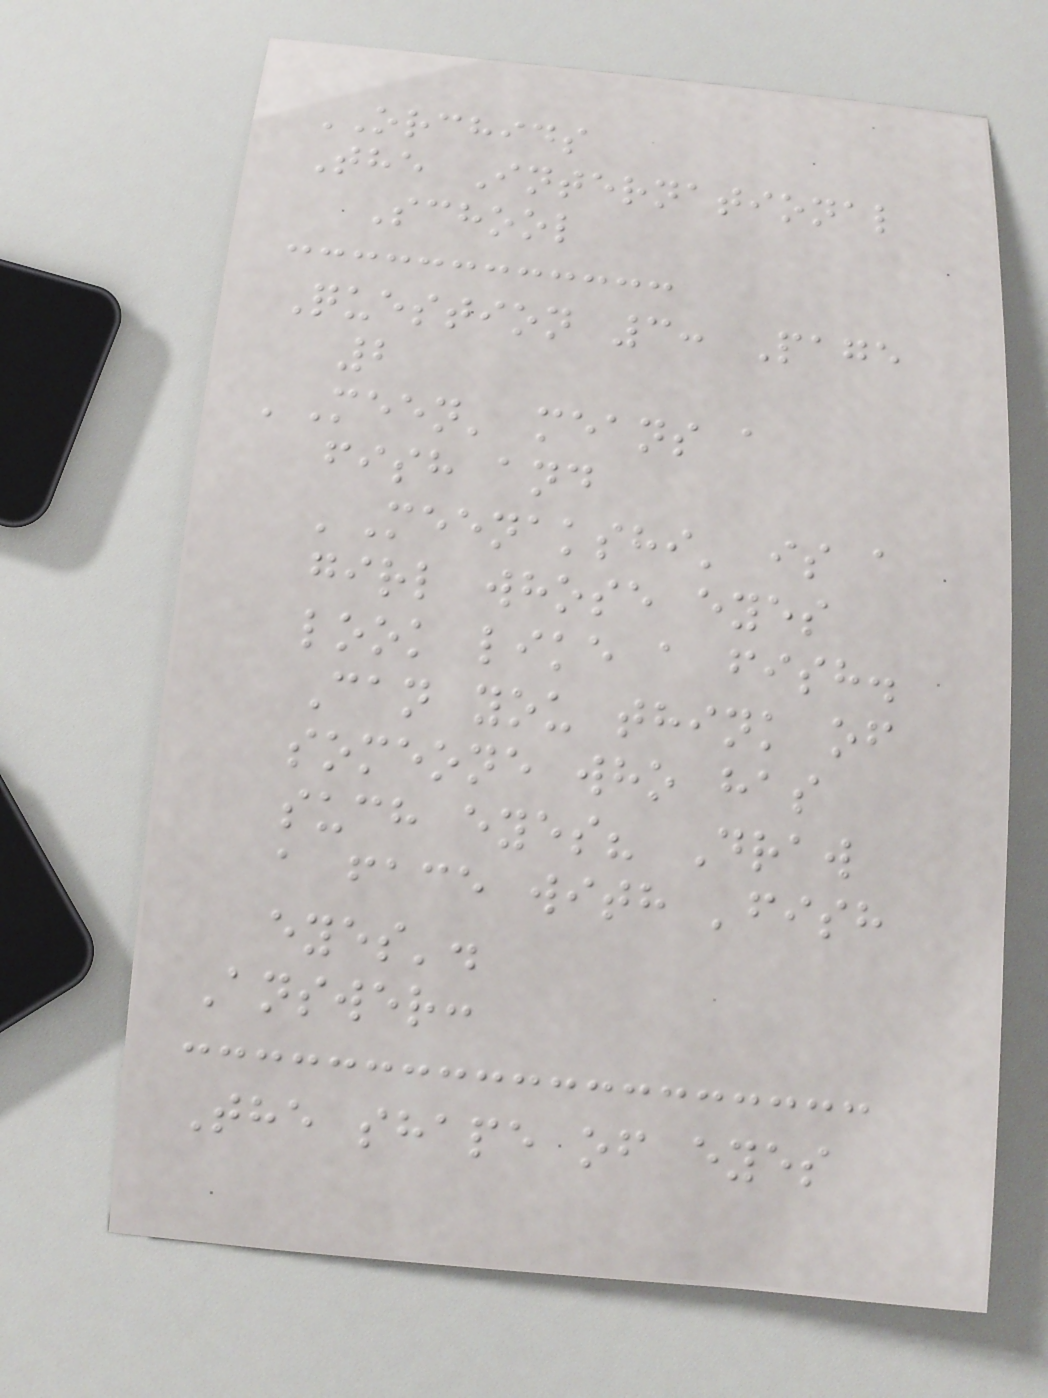ORCHIDS
The International
School
Question 3: Page
2
'Meen' means a
fish and
'Meenakshi' is a
girl whose eyes
look like a fish.
Can you think of
someone who has
such eyes? Draw
a face with 'fish
eyes'.
Answer:
The shape of eyes
